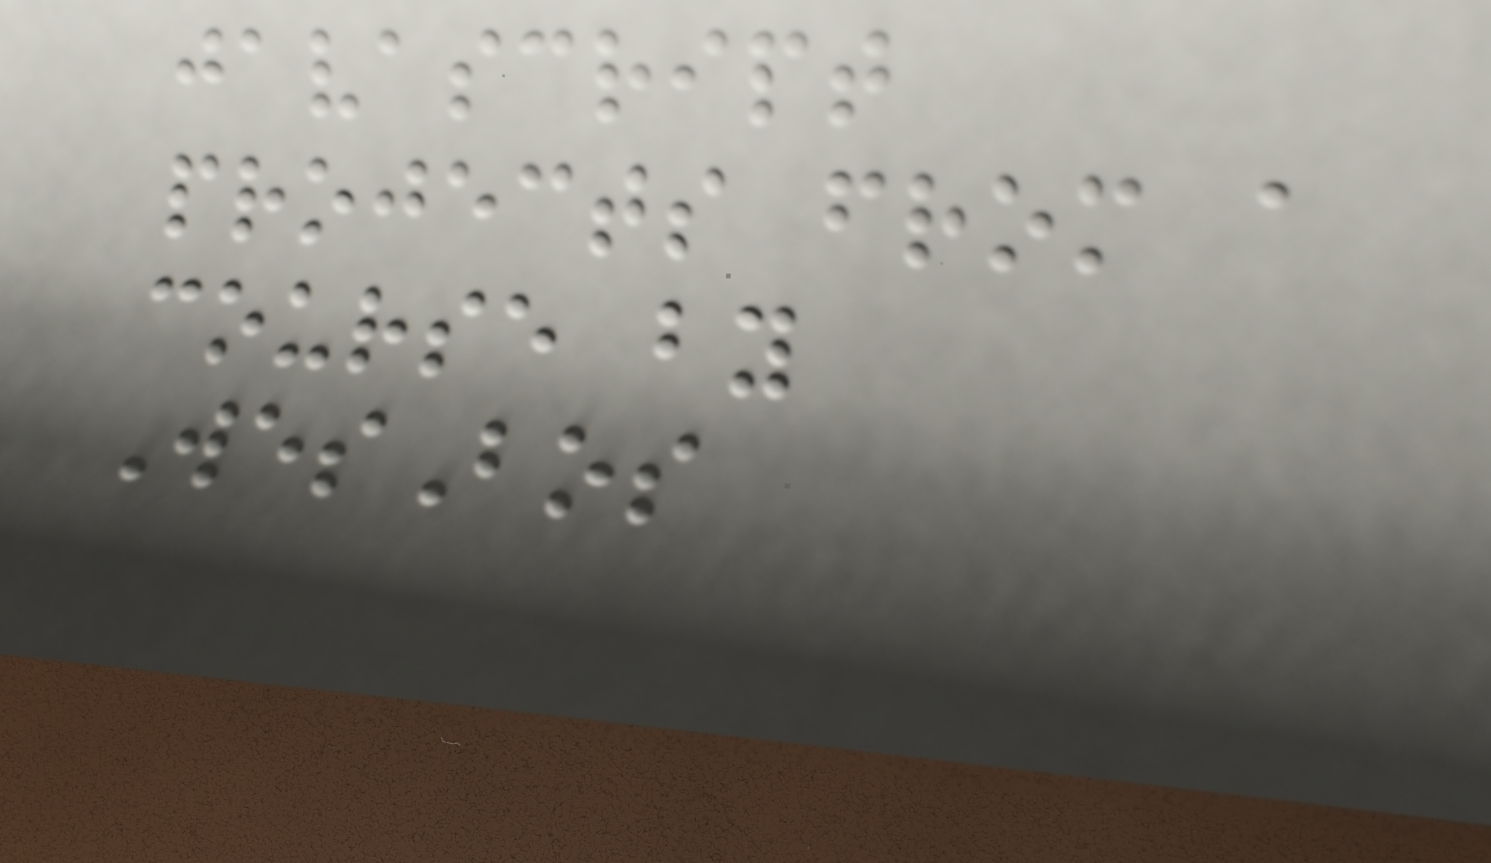javascript
projects from a
course by
WesBos
